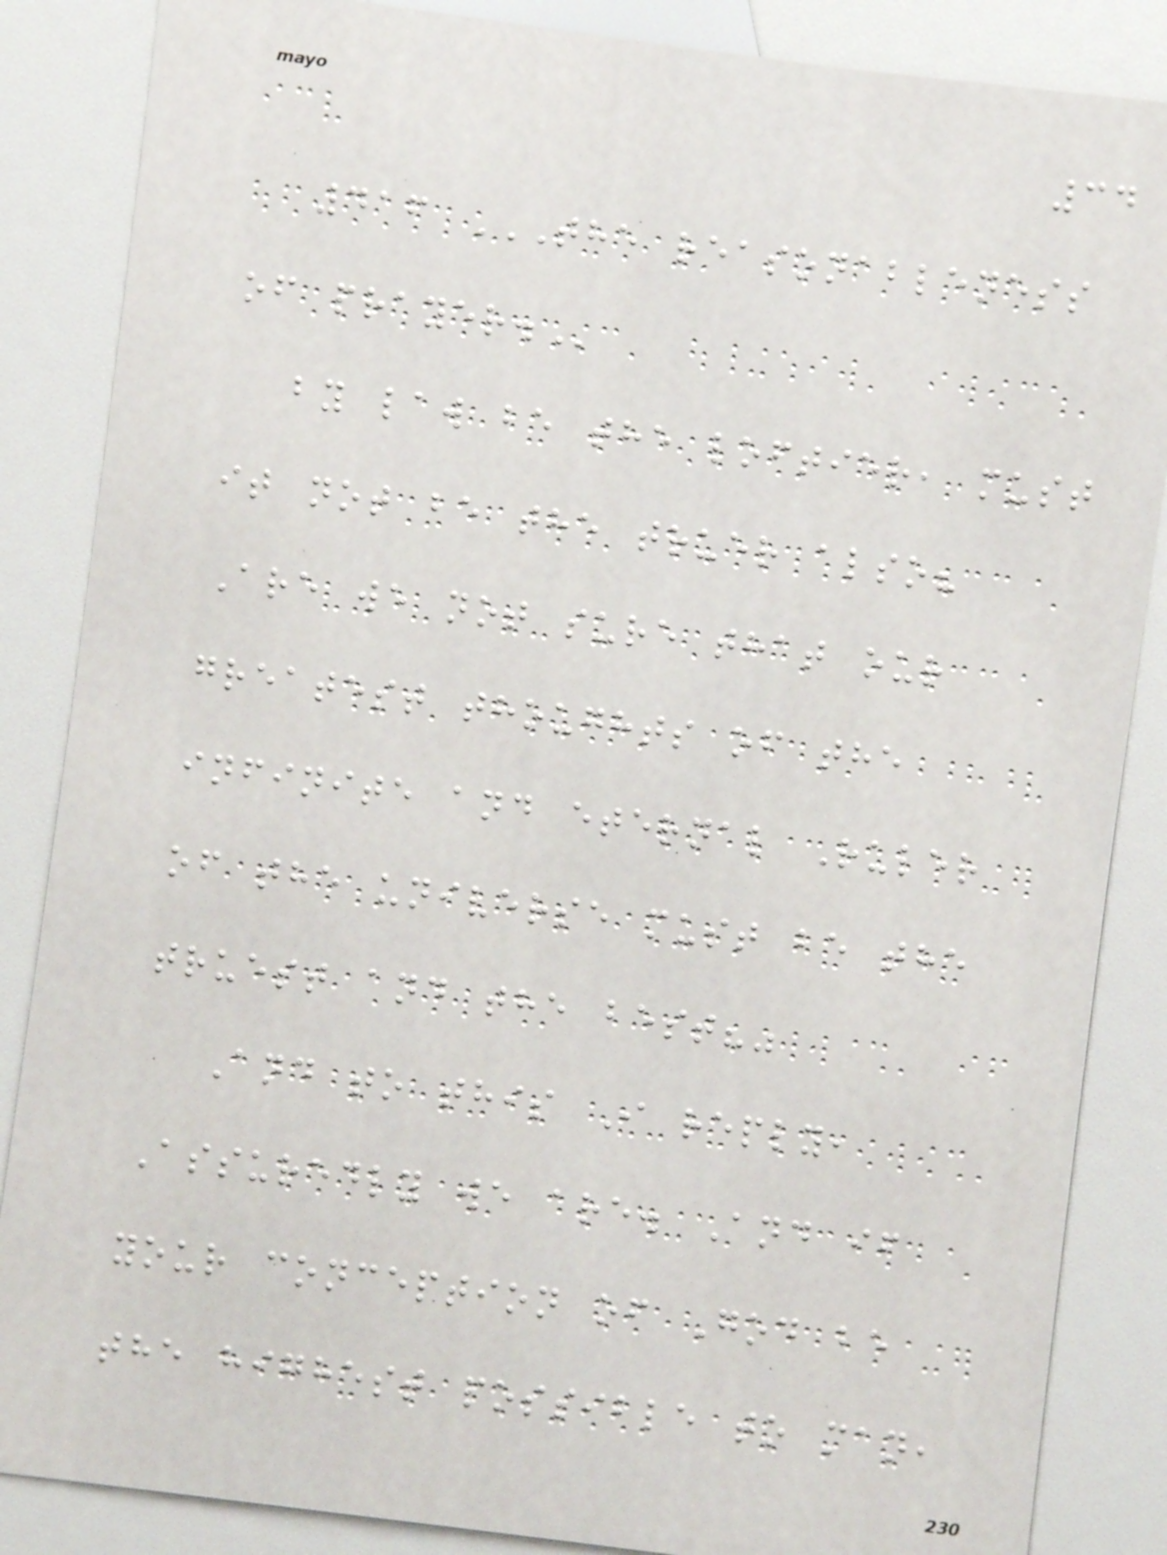34
416 THE REASONABLENESS
OF PRAYER.
by law be the loftier, must
it not be the truer also?
Are we not sure that our
greatest thoughts of the
infinite and eternal Ruler
of the universe must be the
truest and the best?"
And to this I reply,
Assuredly we are. And if
your conception of God be
the highest possible to man,
